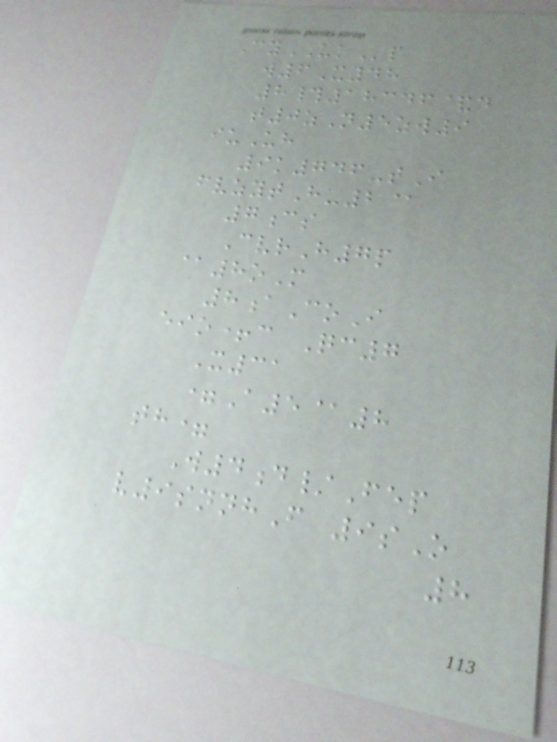CyUKp
w6X48
8#18346&d
t0zN5zw9
iuUh
9k746-tI
fvzytH-2@
7cs
CvrH7p
@8oM
8aCoI
eio+c Qc7
X31
=A5@8
th=
W4d/Fep
v9snnhF 9sO
8
